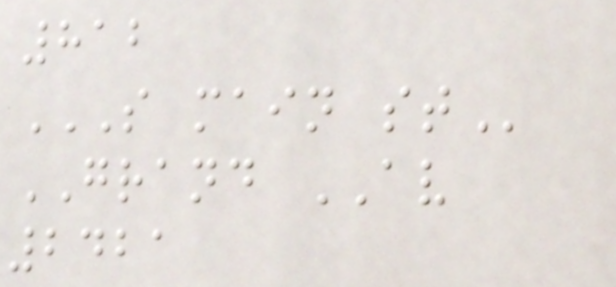812
S MAIN ST
GRAND AV
2421
